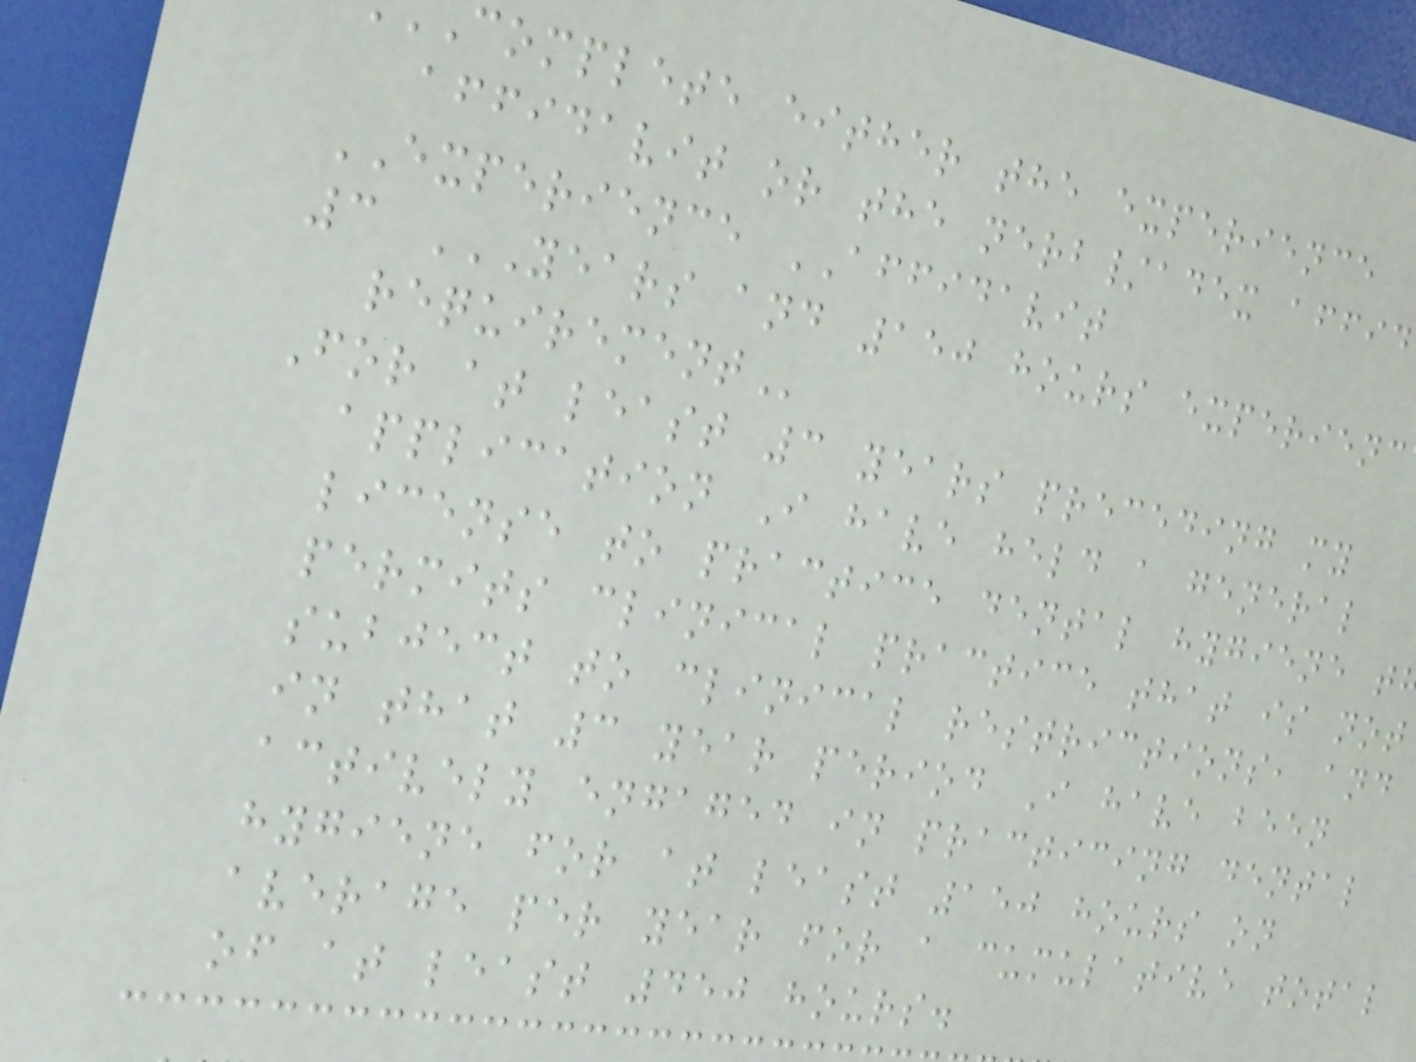complete either the experience
affidavit or the nerb/adex
EXPERIENCE AFFIDAVIT
For at least 3 years preceding my
application I have held a general
license to practice dental hygiene t
permits clinical practice that is not
subject to clinical restrictions, and
in that 3 year period I have been
actively engaged in practicing dental
hygiene for at least 150 hours on
average per year for a cumulative total
of at least 450 hours.
